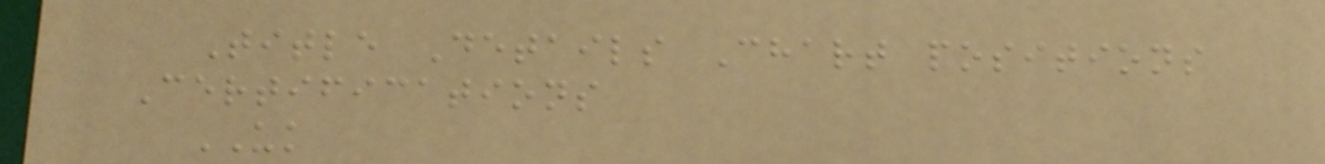Title Details Chart positions
Certifications
UK
